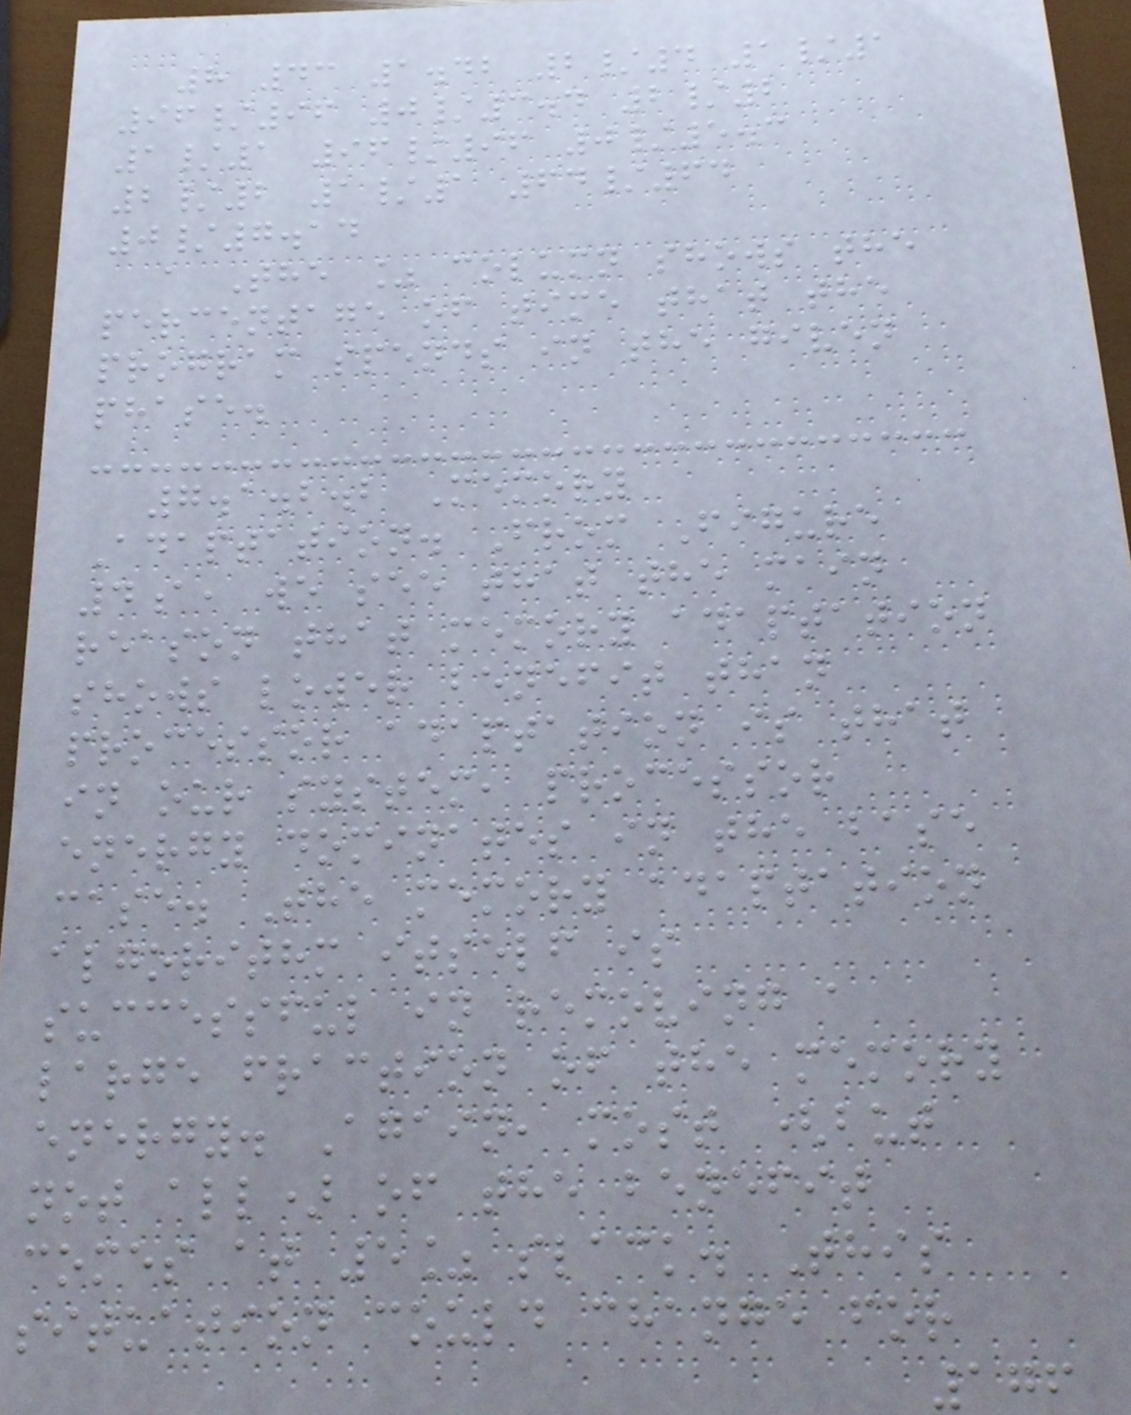8 43 1.42 2/4 1/1
96/96 0/3.4 2/2
1/1 96/96 0/5.3
2/2 1/1 64/64
0/7.14
a The % column shows the
percentage of time that the
program spends in the given
phase.
7.1.2.2 Memory
Adaptation. From Figure
4a, we see that the main
reason that memory adaptation
shows lower benefit than
processor adaptation is that
in our system, processor
energy dominates in the base
case. The memory adaptation
algorithm itself is
successful in removing a
large fraction of the memory
energy. Again, most (but
not all) of the benefit
comes at 5% slack. This
situation could change for
176
